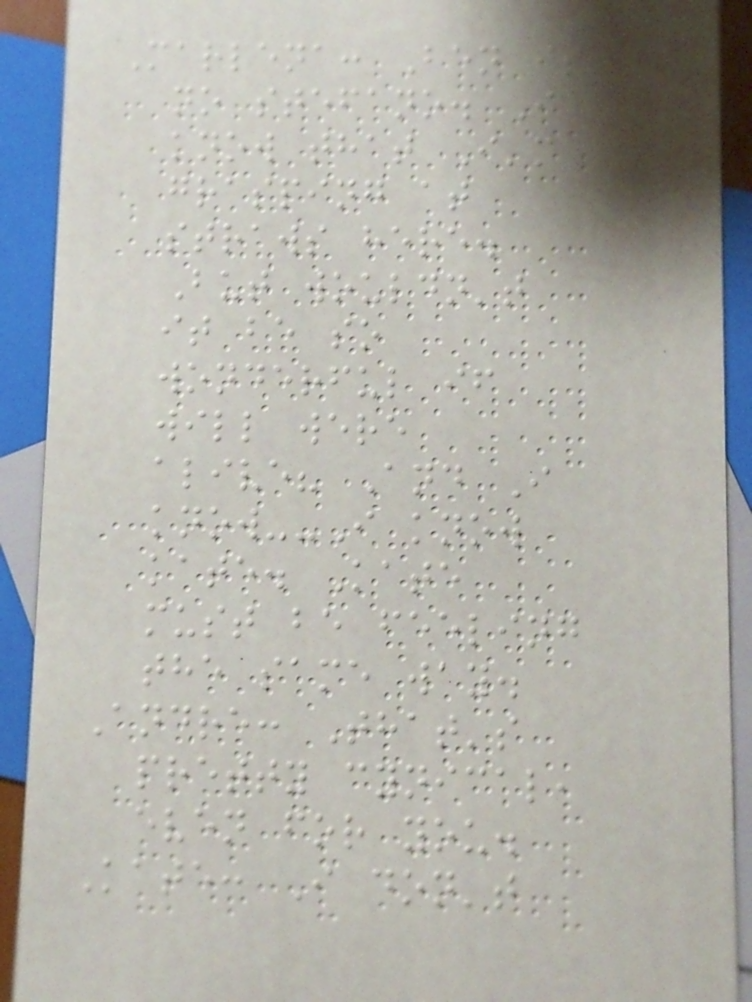Marlena: Ben is
no stefano. I
know that I'm
grasping at
straws here.
But wouldn't
it be so
wonderful if
will were
alive? And I
know--I know
kate. Kate
must be feeling
the same way.
Andre: That's
pretty cynical,
even for you.
Kate: I don't
